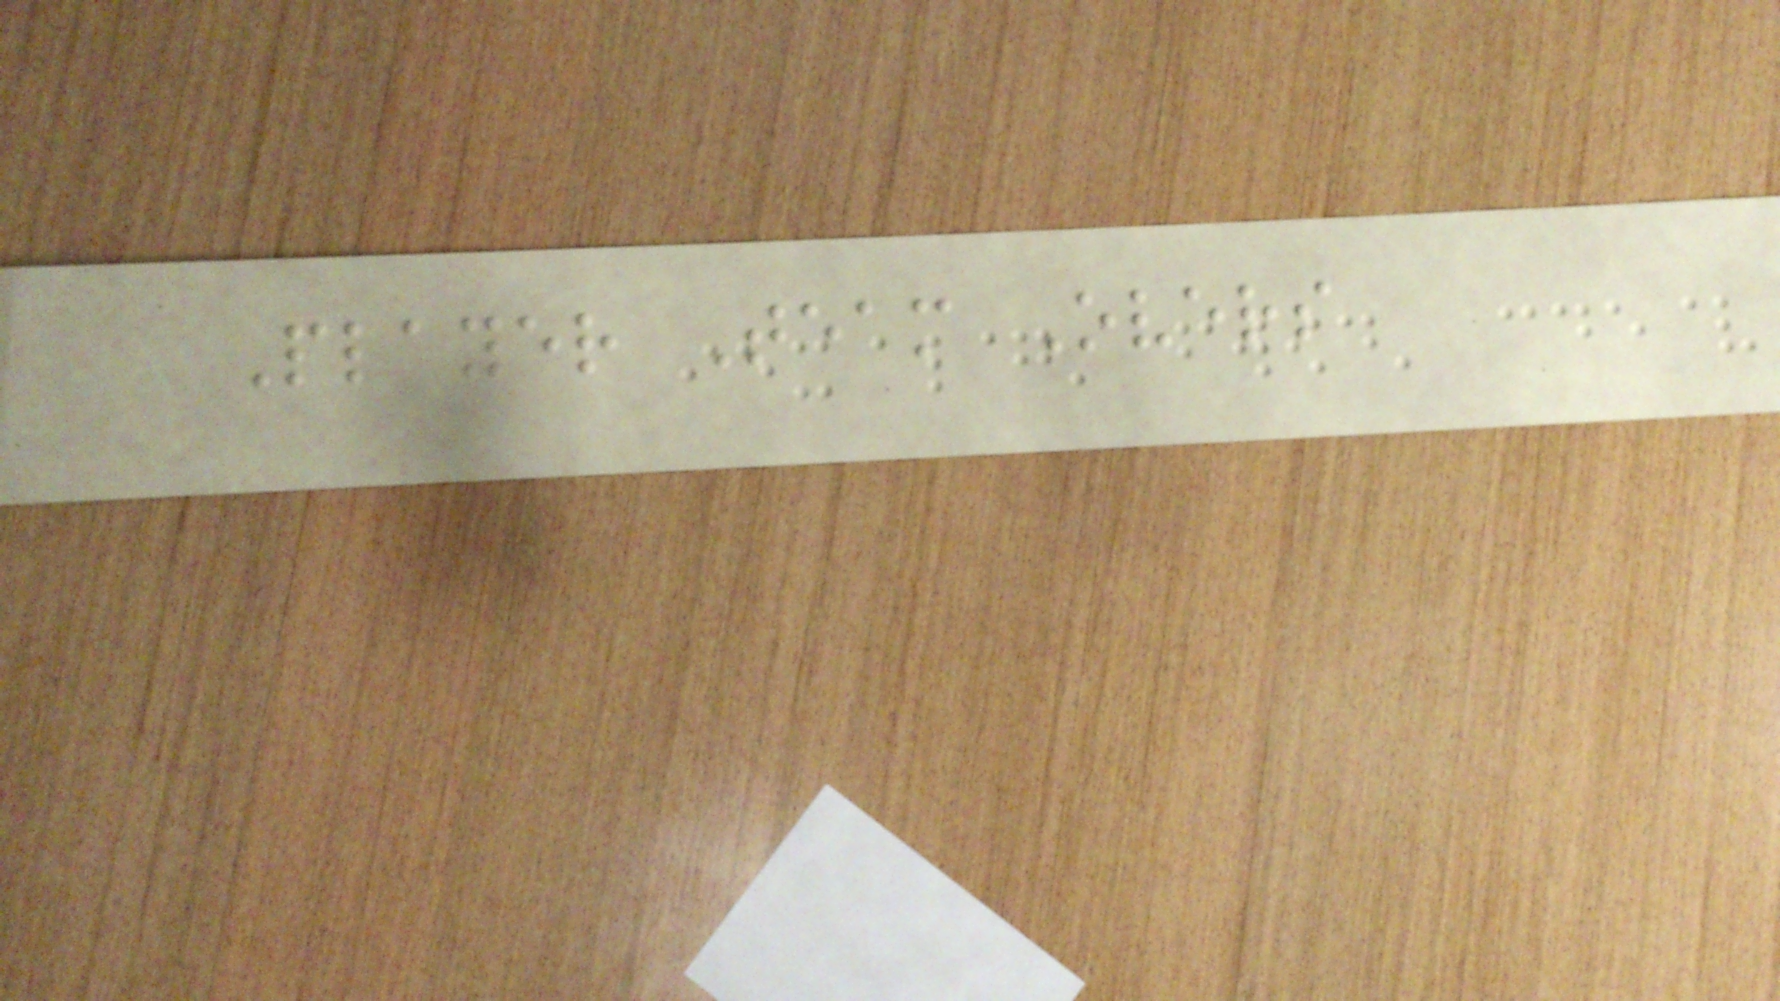Player Team Overs
